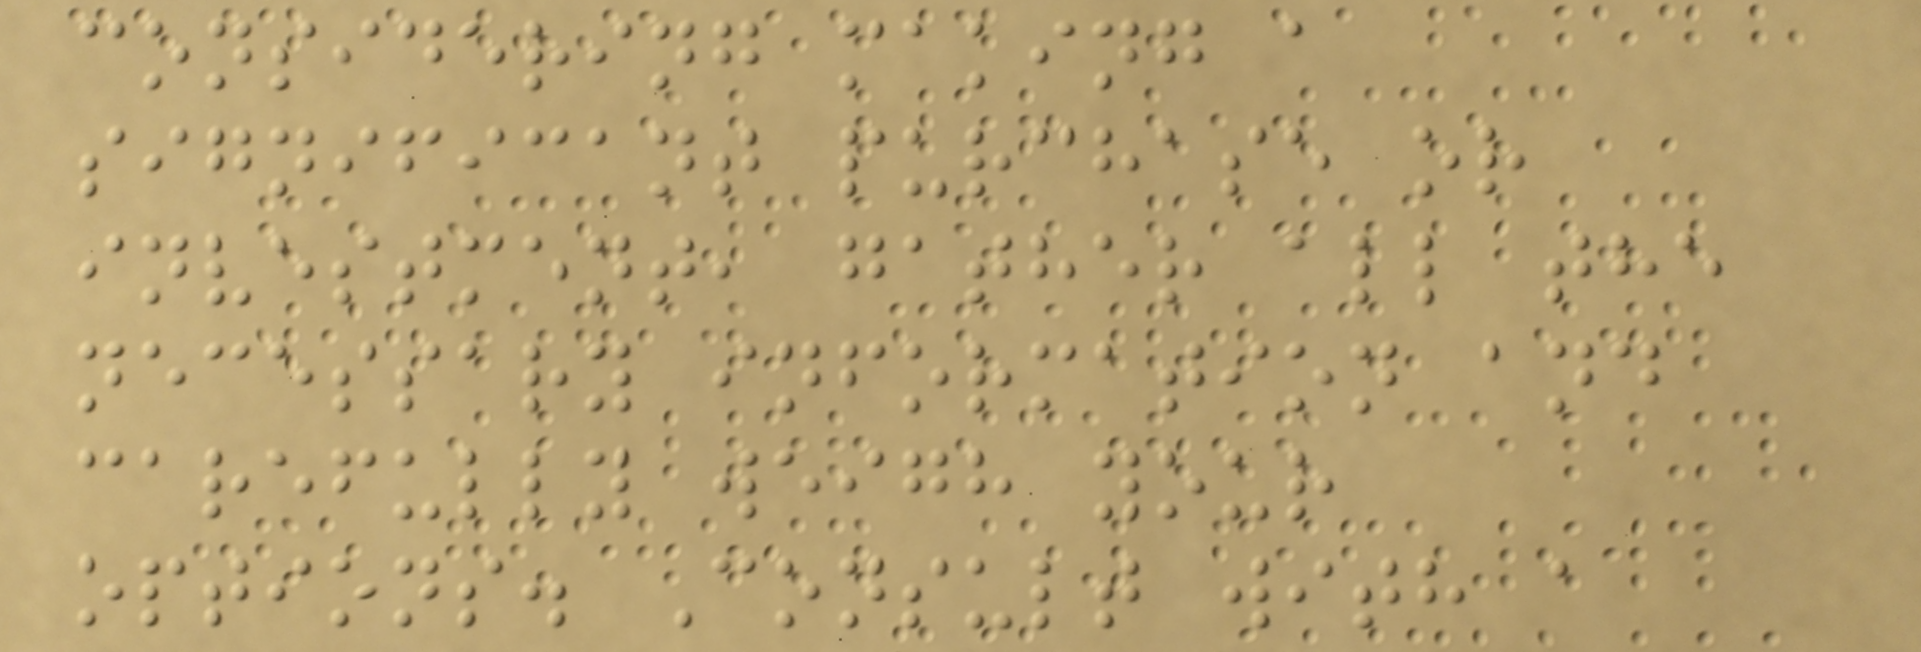considering making a
significant purchase or
investment, gather all the
necessary information and
carefully weigh your
options. Consult with a
